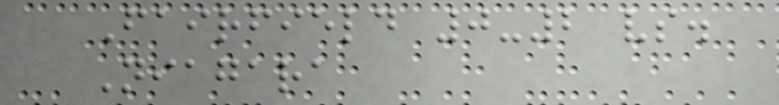Fairfield 0-2 vs.
Niagara
